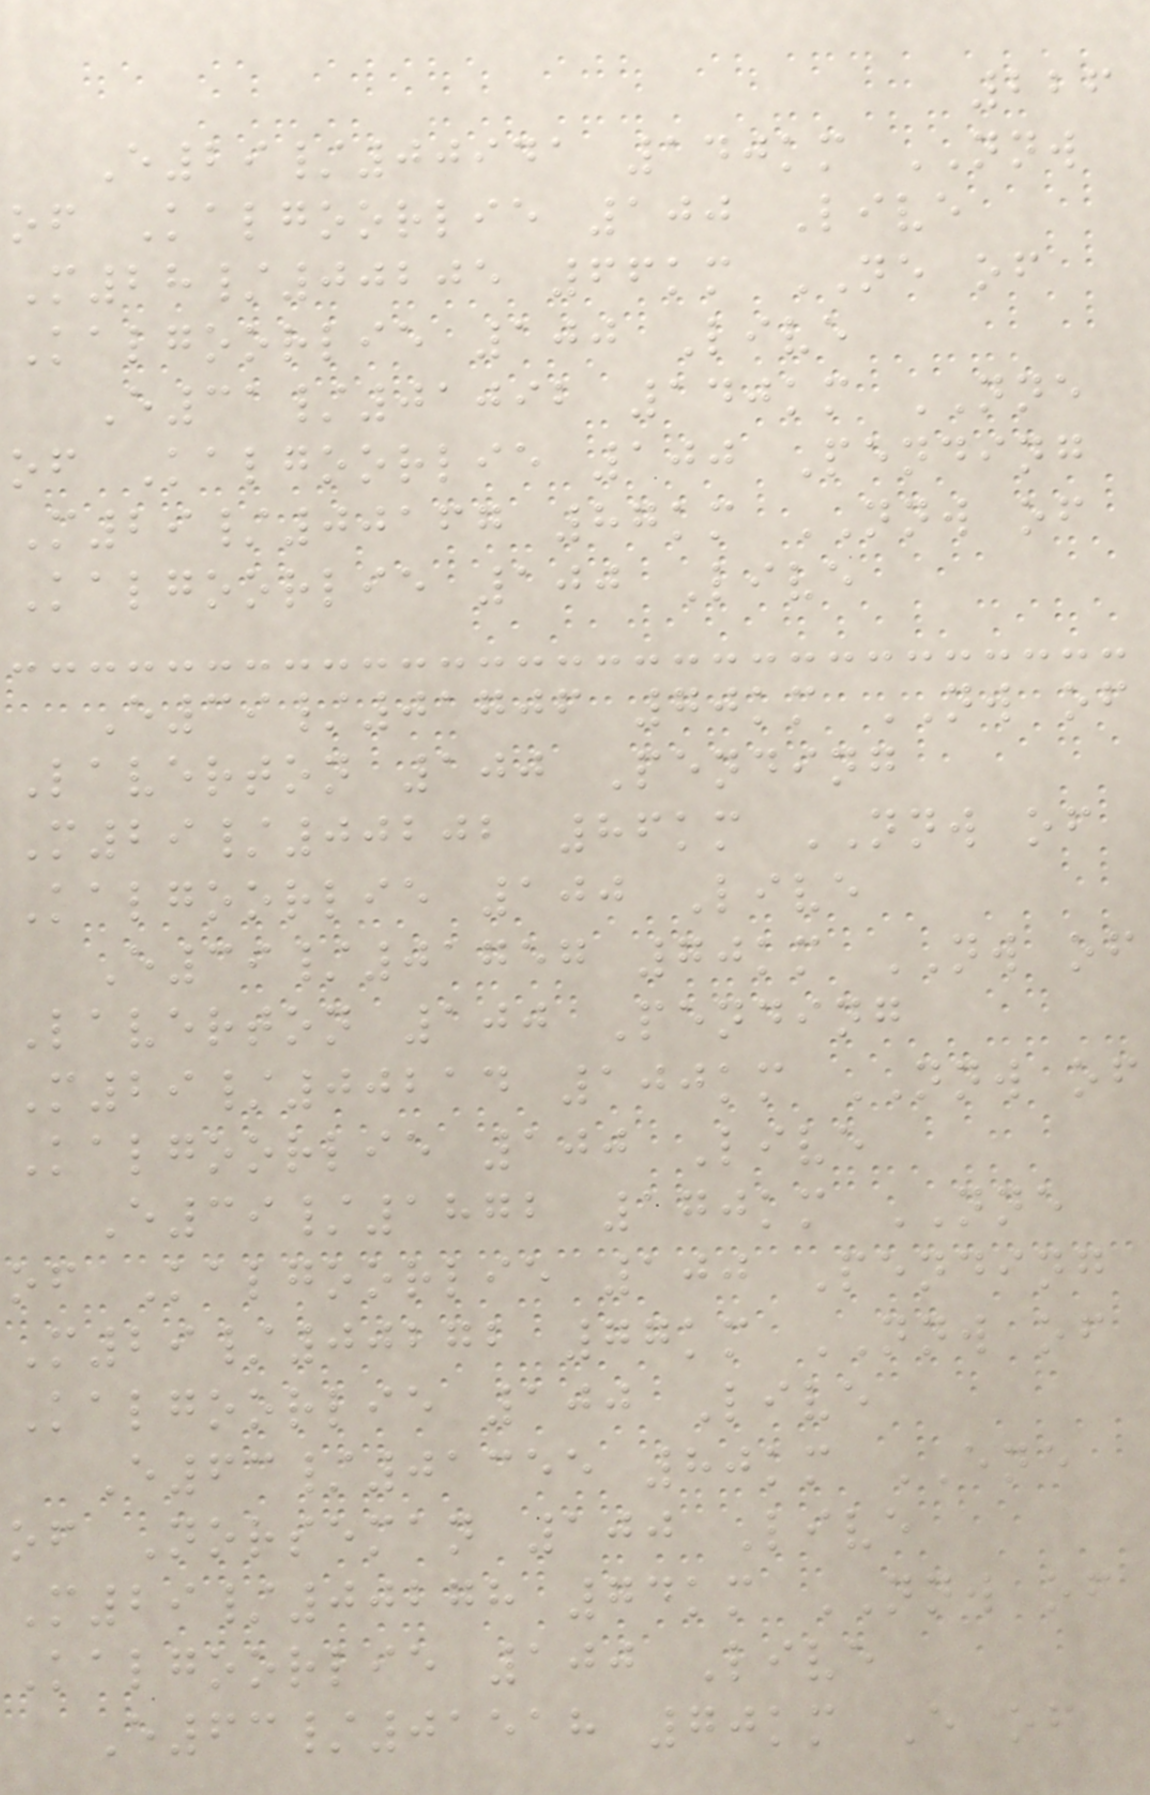226
E29/00941 140km NNW
of Kalgoorlie 100 Live
M28/00205 66km NE of
Kalgoorlie 100 Live
E31/01092 140km NNE
of Kalgoorlie 100 Pending
M29/00167 87km NNW of
Kalgoorlie 100 Live
E39/01706 70km NW of
Laverton 100 Pending
M29/00202 86km NNW of
Kalgoorlie 100 Live
E39/01757 70km NW of
Laverton 100 Pending
M29/00214 100km NNW of
Kalgoorlie 100 Live
E39/1872 170km NNE
of Kalgoorlie 100 Pending
M29/00272 77km NNW of
Kalgoorlie 100 Live
E63/01355 80km ENE
of Norseman 100 Live
M29/00278 74km NNW of
Kalgoorlie 100 Live
E63/01518 70km E of
